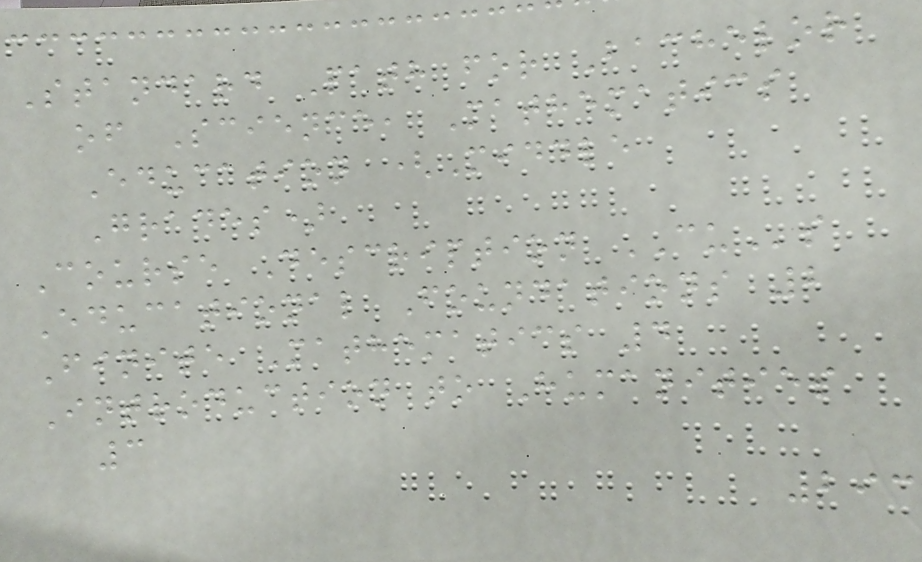Standard Path for Bachelor
of Science, Mathematics
Education (Middle
Grades)
Course Description CUs
Educational Foundations 2
Finite Mathematics 4
Introduction to Humanities
3
293
